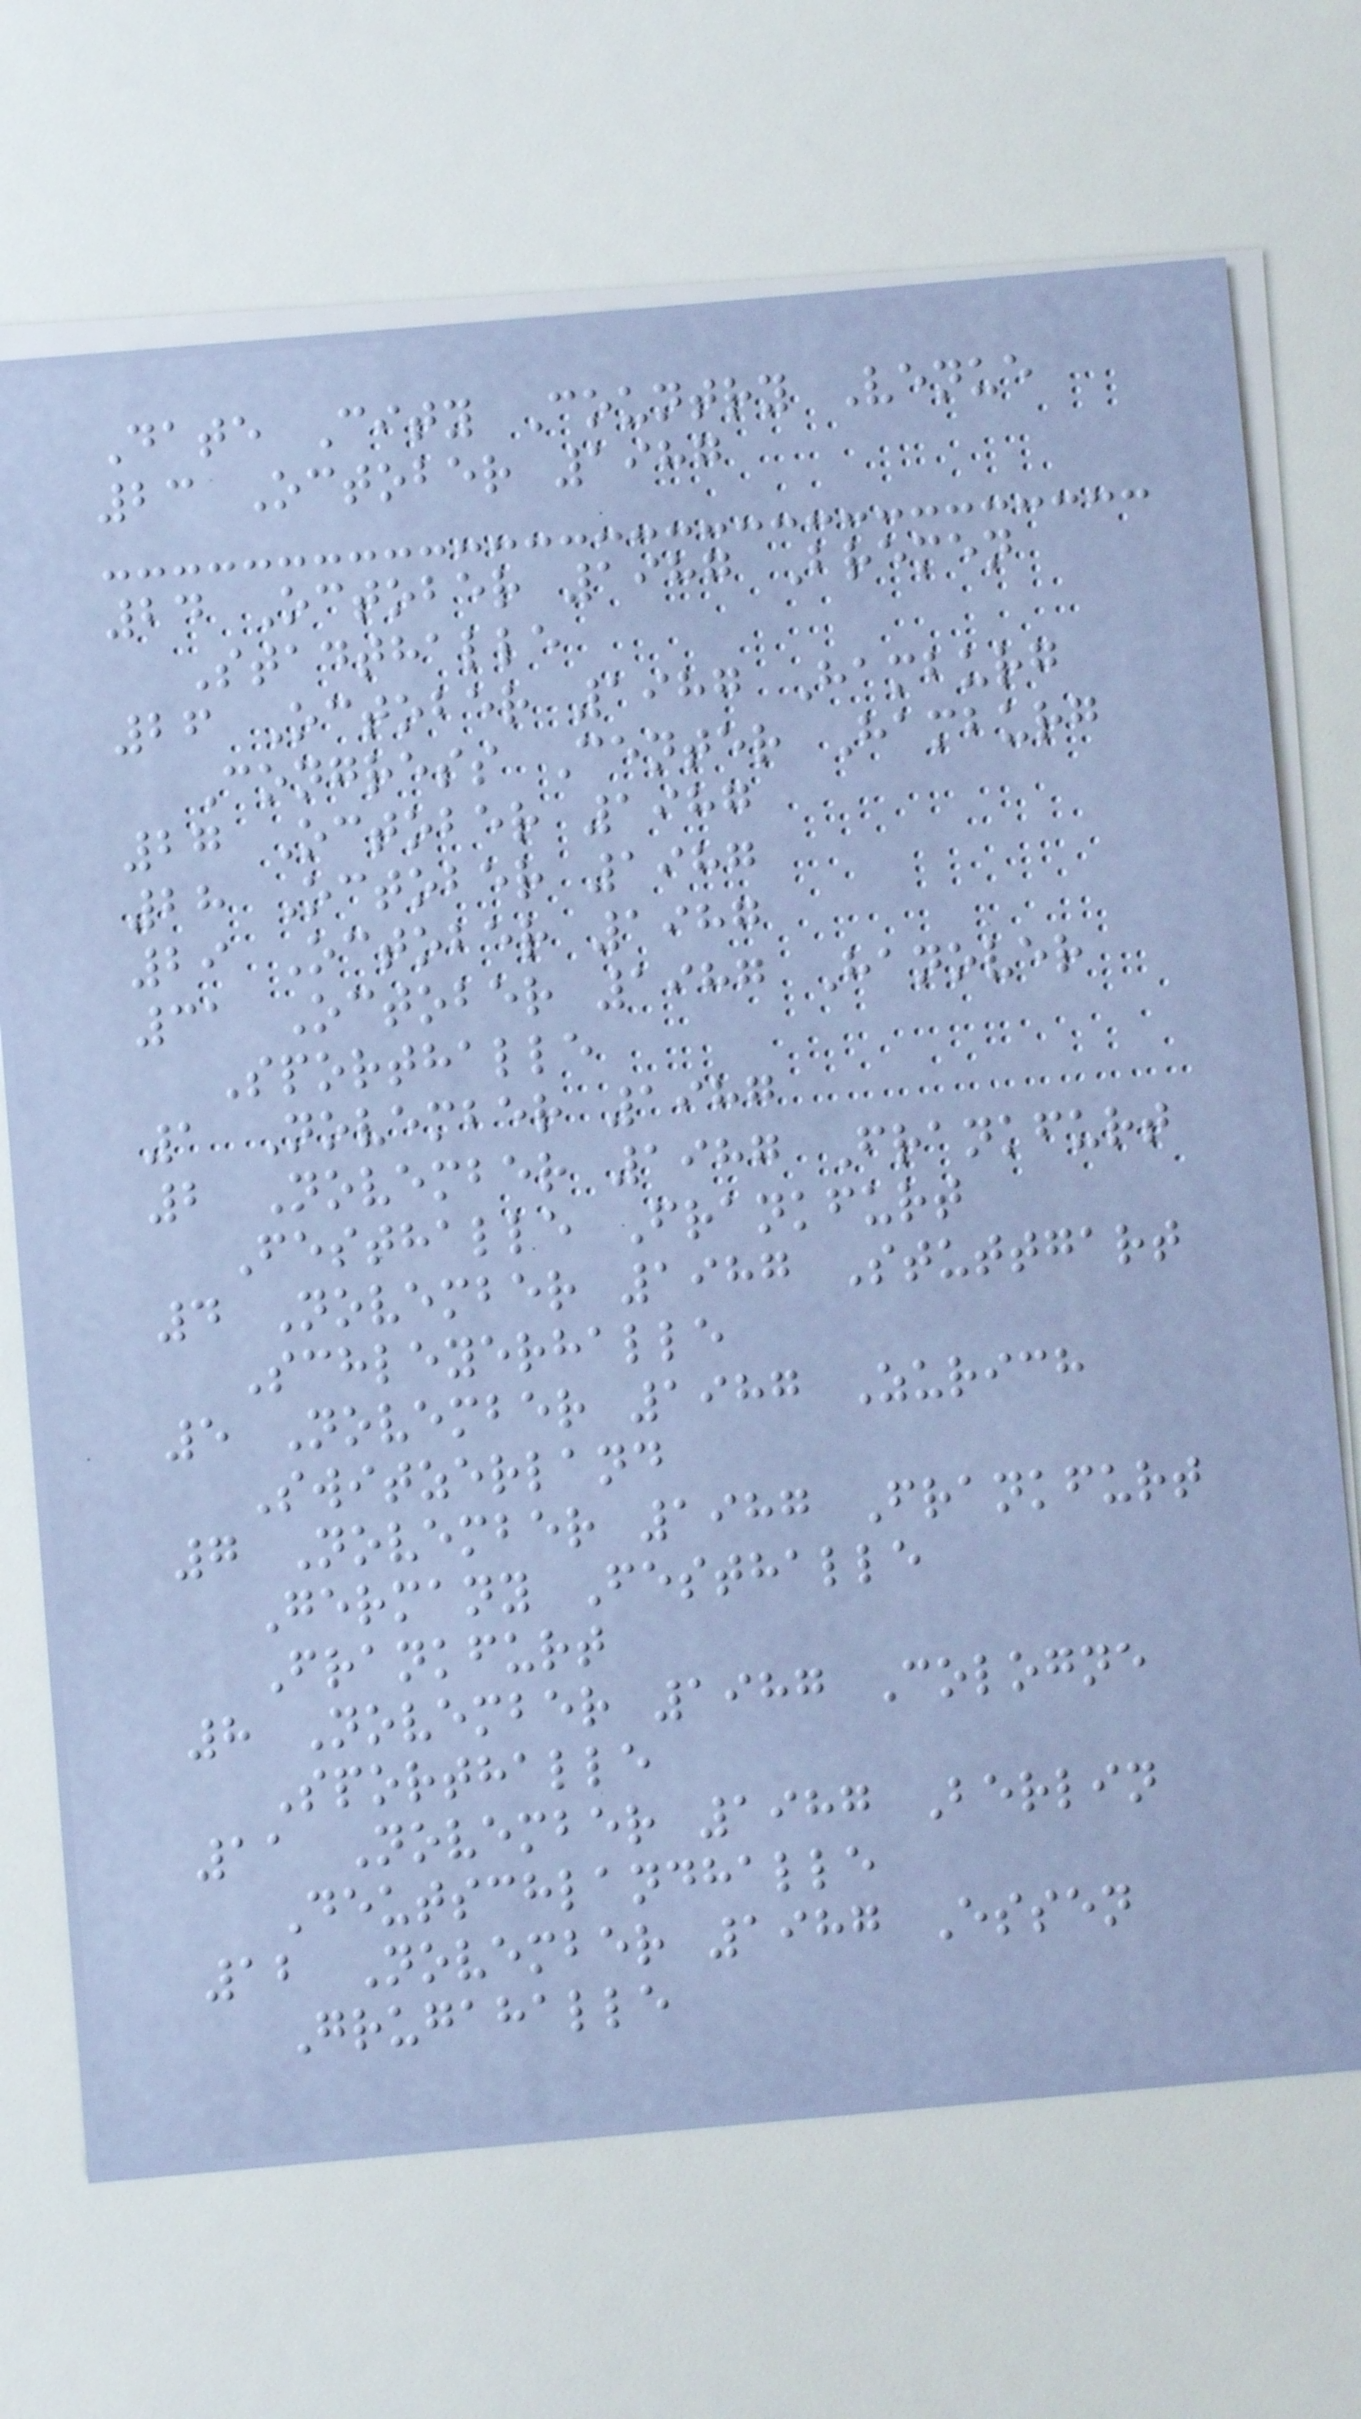Date City Country Venue
23 October 1987
24 October 1987 Bremen
Stadthalle
26 October 1987 Hamburg
Congress Center Hamburg
27 October 1987
28 October 1987
29 October 1987
31 October 1987 Hanover
Sporthalle
1 November 1987
2 November 1987 Frankfurt
Festhalle Frankfurt
4 November 1987 Stuttgart
Schleyerhalle
5 November 1987 Zurich
Switzerland
7 November 1987 Frankfurt
Germany Festhalle
Frankfurt
8 November 1987 Cologne
Sporthalle
11 November 1987 Berlin
Deutschlandhalle
12 November 1987 Essen
Grugahalle
